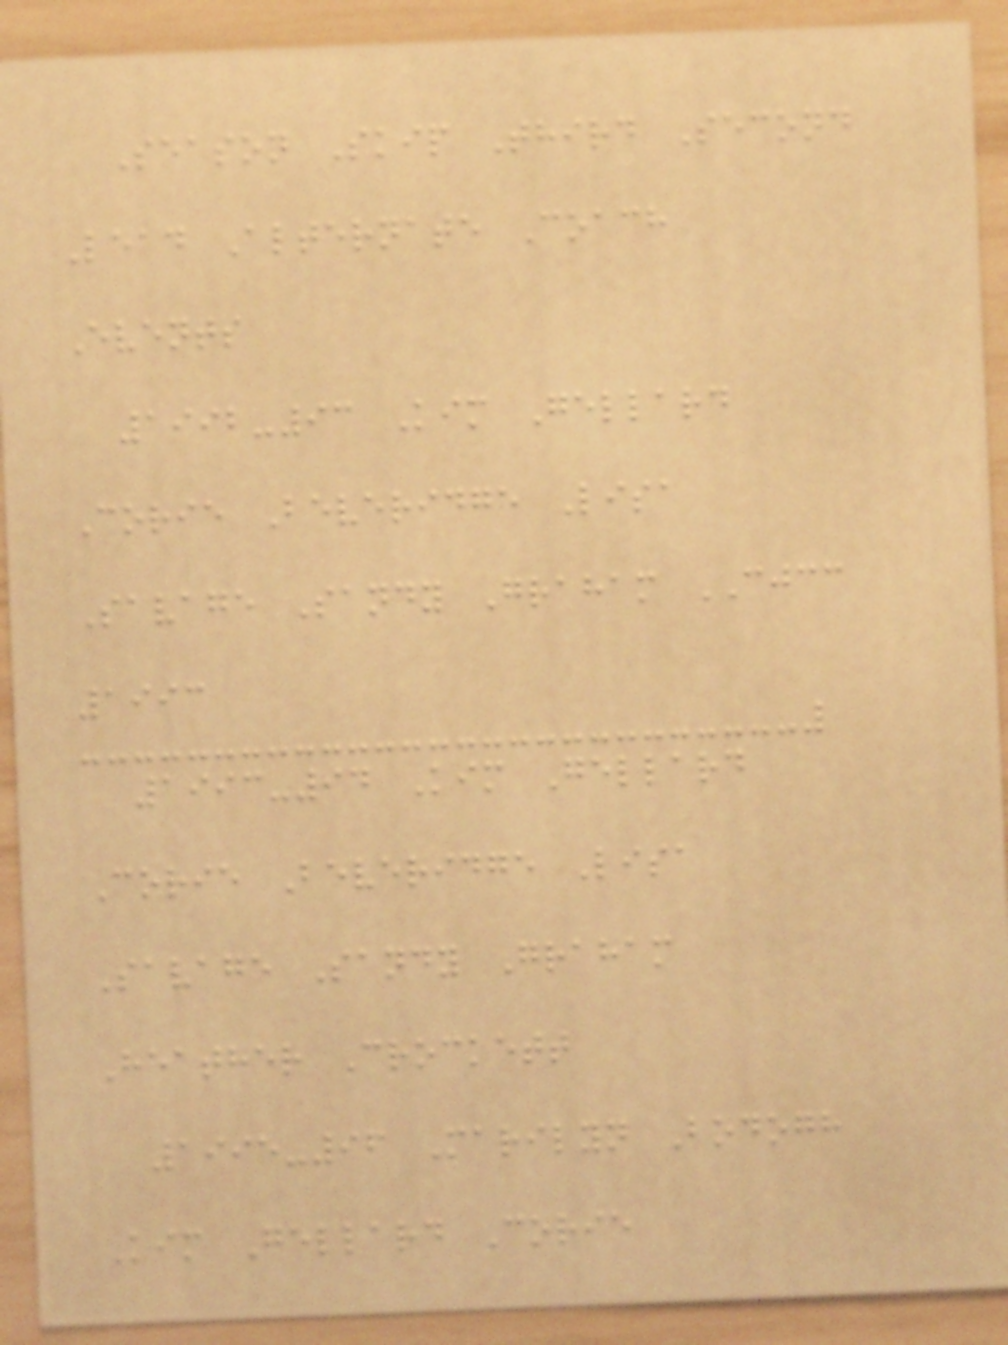Season Skip Third Second
Lead Alternate Coach
Events
1992-93 Kim Gellard
Corie Beveridge Lisa
Savage Sandy Graham CJCC
1993
1993-94 Kim Gellard
Corie Beveridge Lisa
Savage Sandy Graham
Heather Crockett
1995-96 Marilyn Bodogh
Kim Gellard Corie
